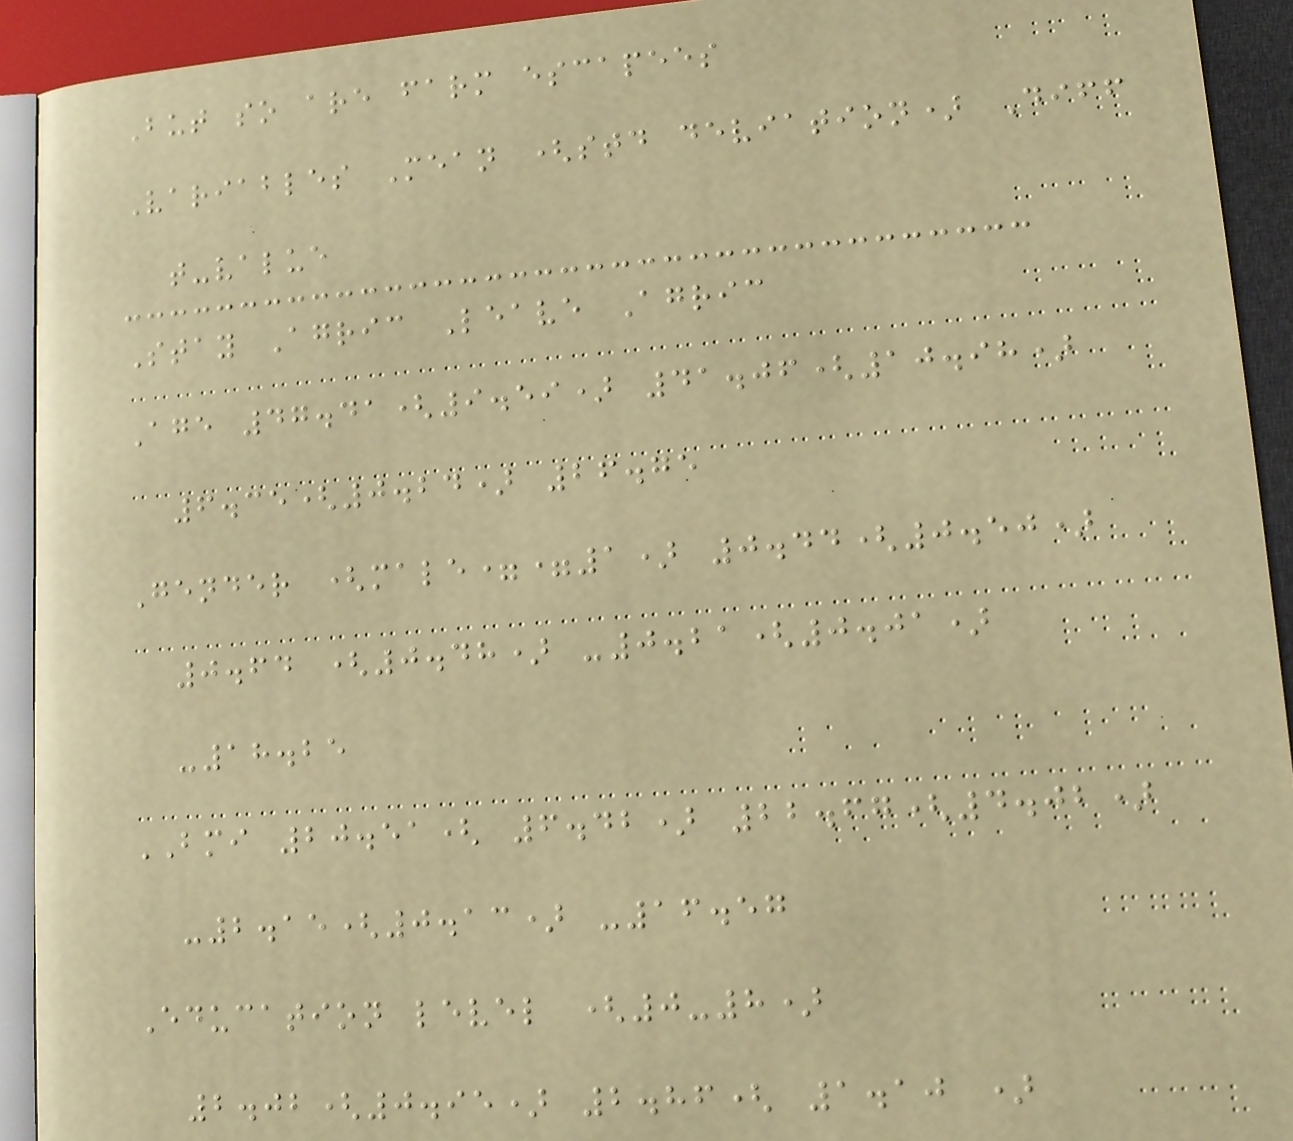But so are farm escapees
Variables Mean (std deviation) Diff
t-value
Stay Agric Leave Agric
Age 47.41(9.59) 41.06(10.98)
6.35(0.24) 26.75
Gender (male==1) 0.44(0.50)
0.64 (0.48) -0.21(0.01)
-18.25
BMI 20.51( 6.42) 22.67(4.02)
-2.15(0.13) -16.57
Education level (0-8)
2.02(0.95) 2.86( 1.10 )
